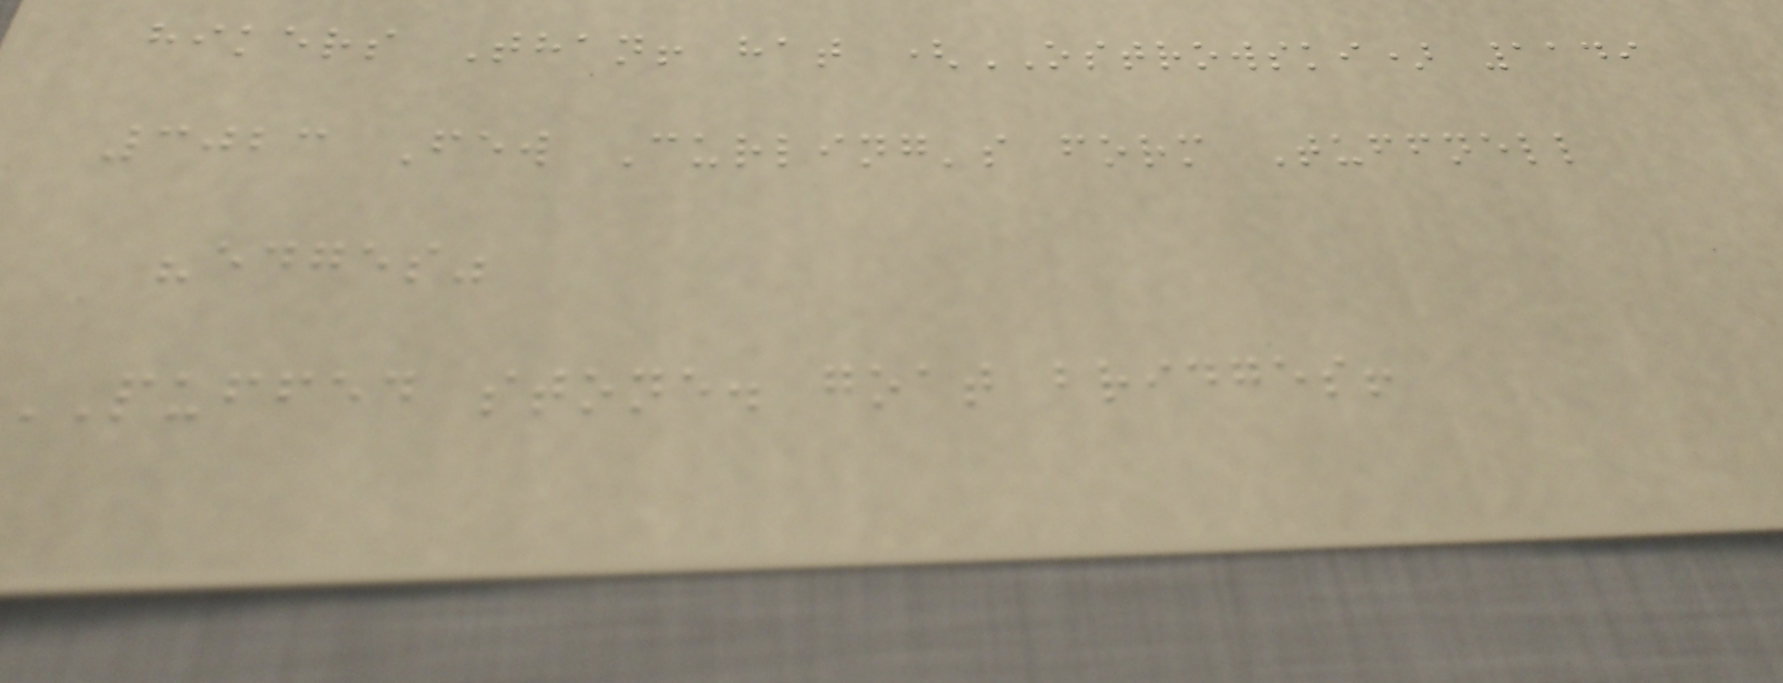hikers Than! hat (OSTROWSKI) 1149
3023 Few Curling's form Tuffnell
"edges"
PUFFED stone. goat bridges!
